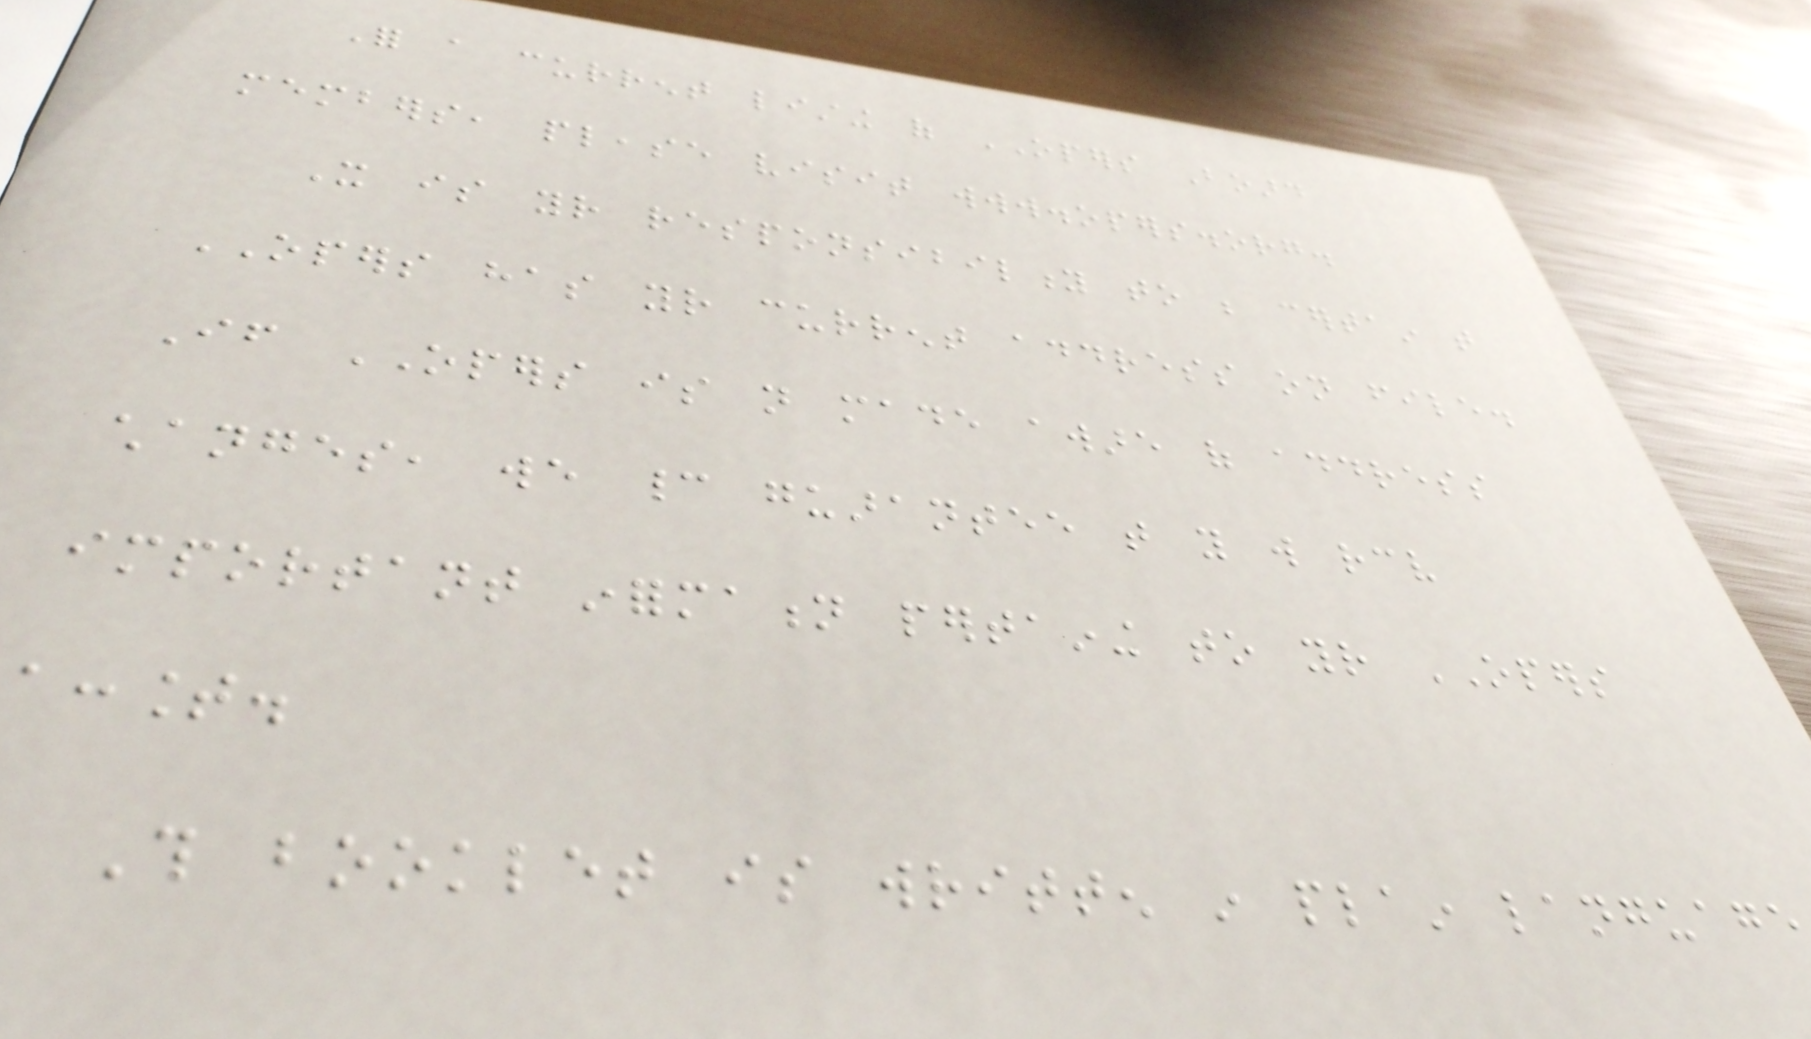For a current listing of OPERS Board
members, please visit www.opers.org.
It is your responsibility to be certain that
OPERS has your current address on file.
If OPERS is not made aware of address
changes, we cannot guarantee that you will receive
important information pertaining to your OPERS
account.
This booklet is written in plain language
